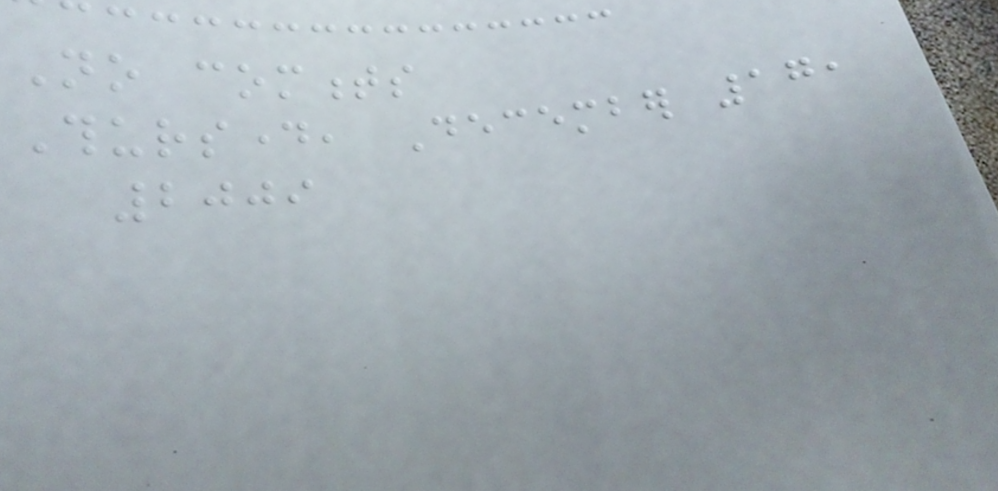No comments
Thursday, December 17,
2009
